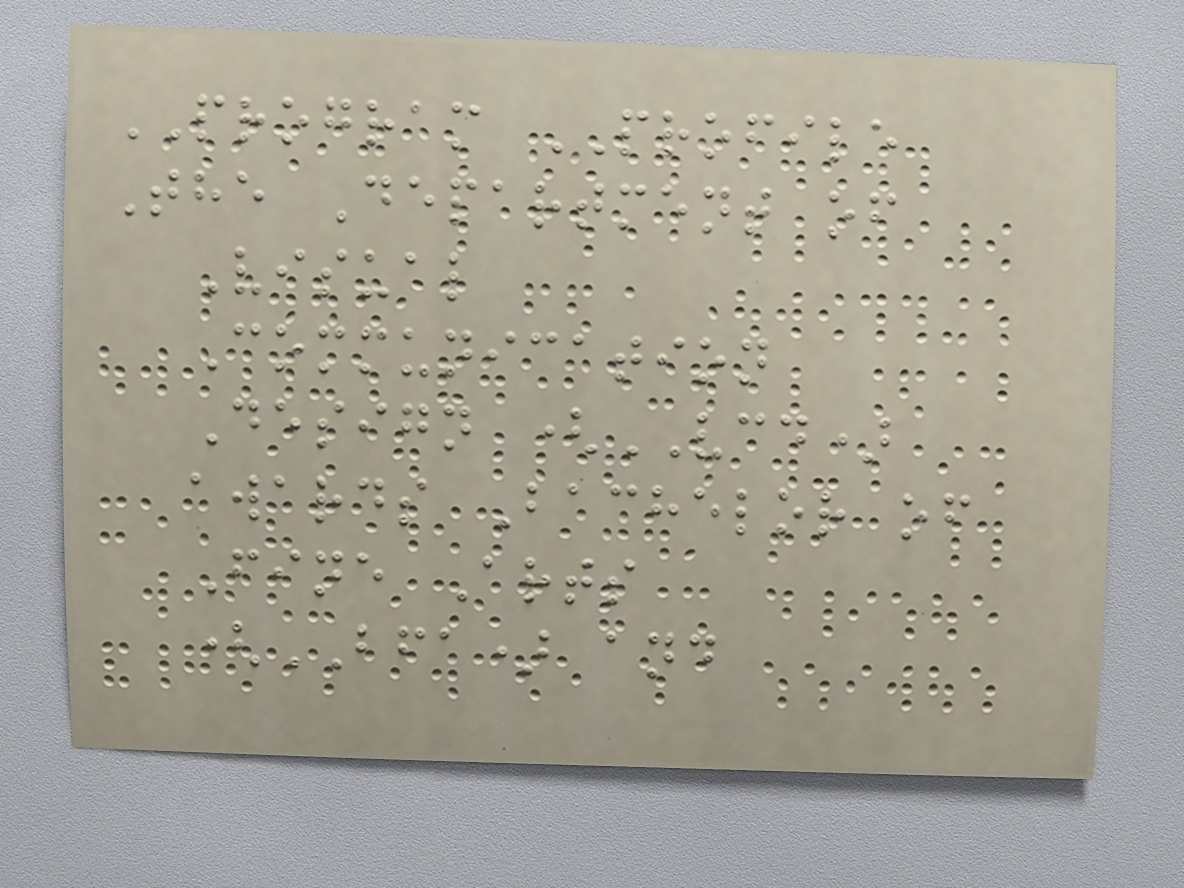PROGRAM PROFILE
The Department of
Visual
Communication
Design (VCD)
awards Bachelor of
Fine Arts
(BFA) and
